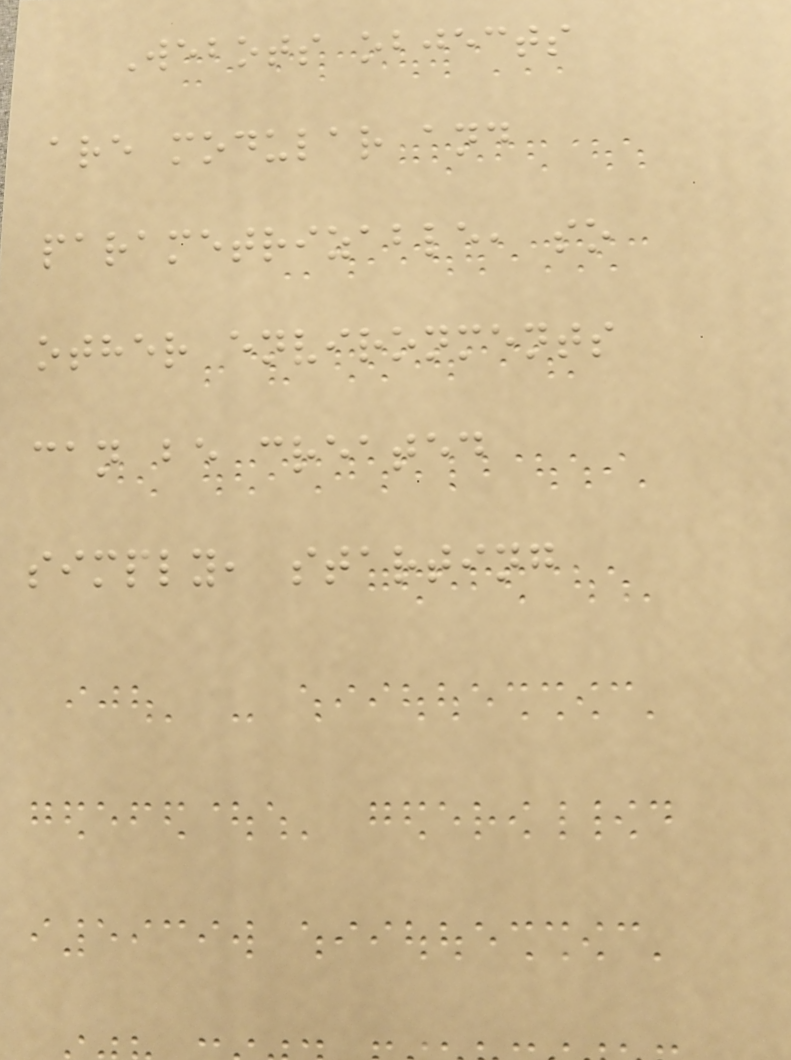Webots objects
are modular and
parametrizable, so
other environments
can be created
simply, starting
